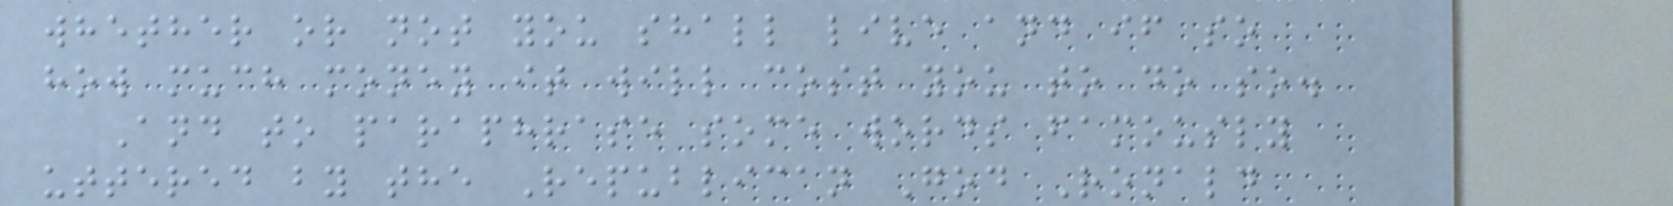whether or not you shall live and if so
how much money it will cost you to do so.
And to paraphrase some words famously
uttered by the Republican God Ronald
